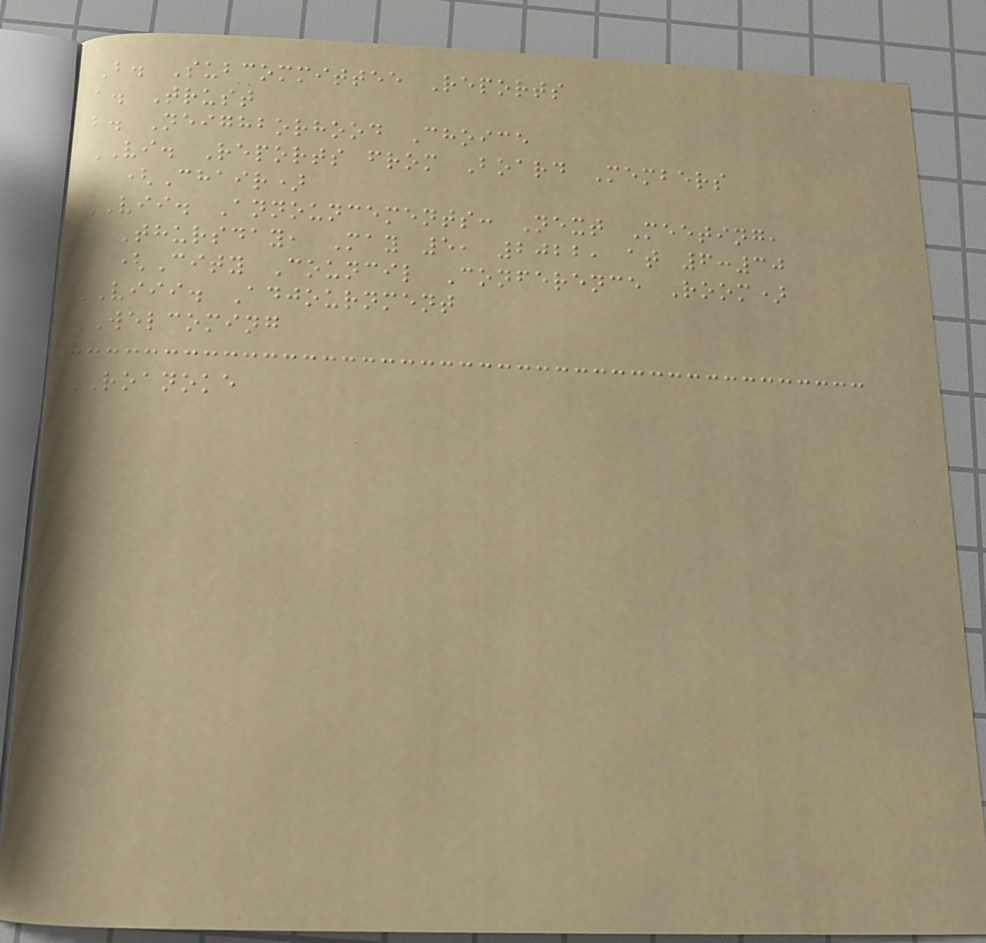B. Subcommittee Reports
a. Trust
b. Neighborhood Choice
VI. Reports from Board Members
(Chair)
VII. Announcements: Next Meeting,
Thursday, May 5, 2022, at 6:30
(City Council Conference Room)
VIII. Adjournment
WELCOMING
ROANOKE
